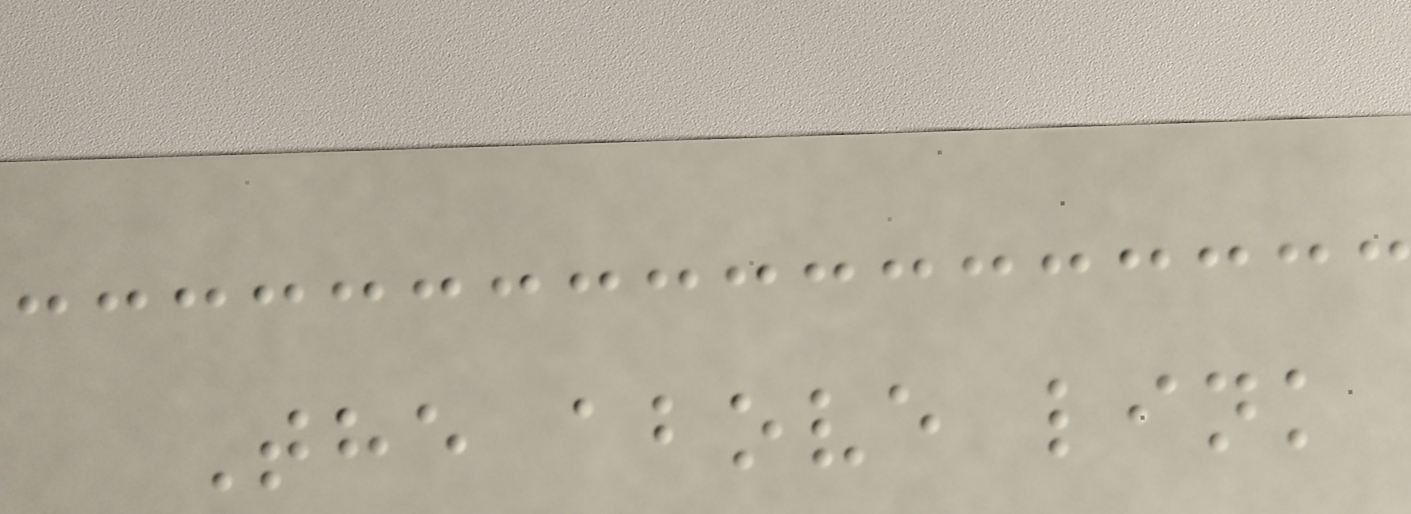The above link
